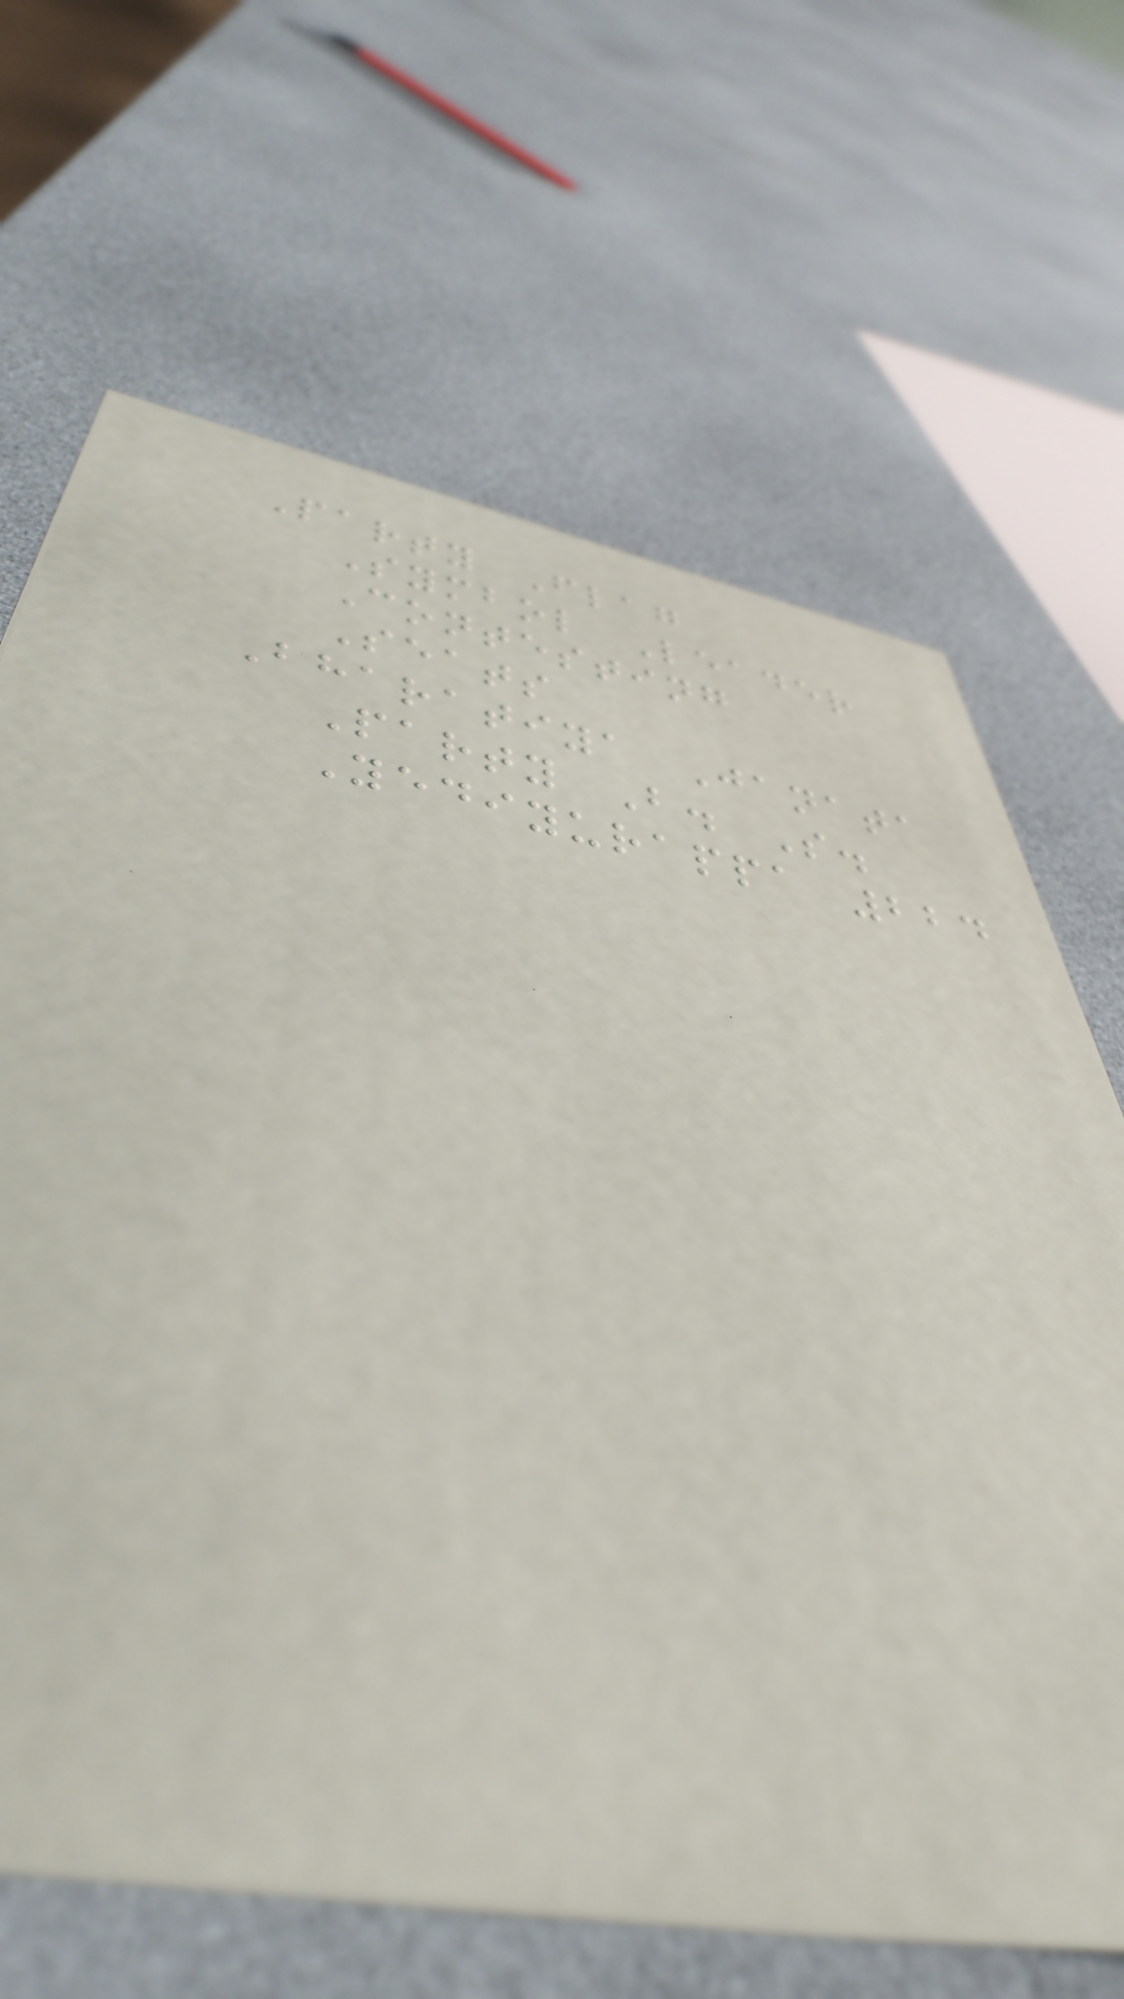Party Flag
Symbol Leader
Contesting
Seats
Bharatiya Janata
Party B. S.
Yediyurappa 224
